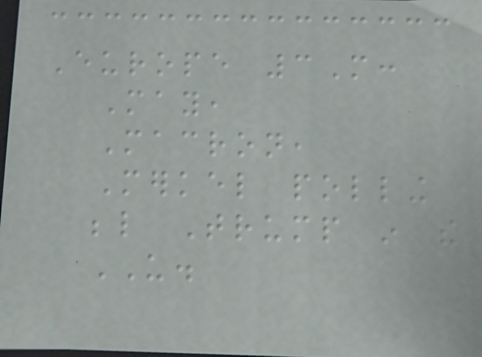Europe 3M:
May,
Macron,
Merkel polling
below Trump in the
US.
